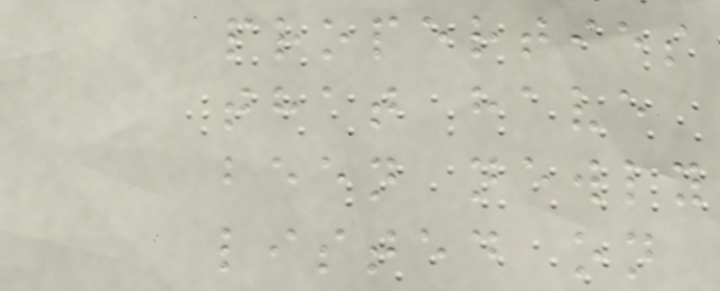properties
that have
been newly
listed on
